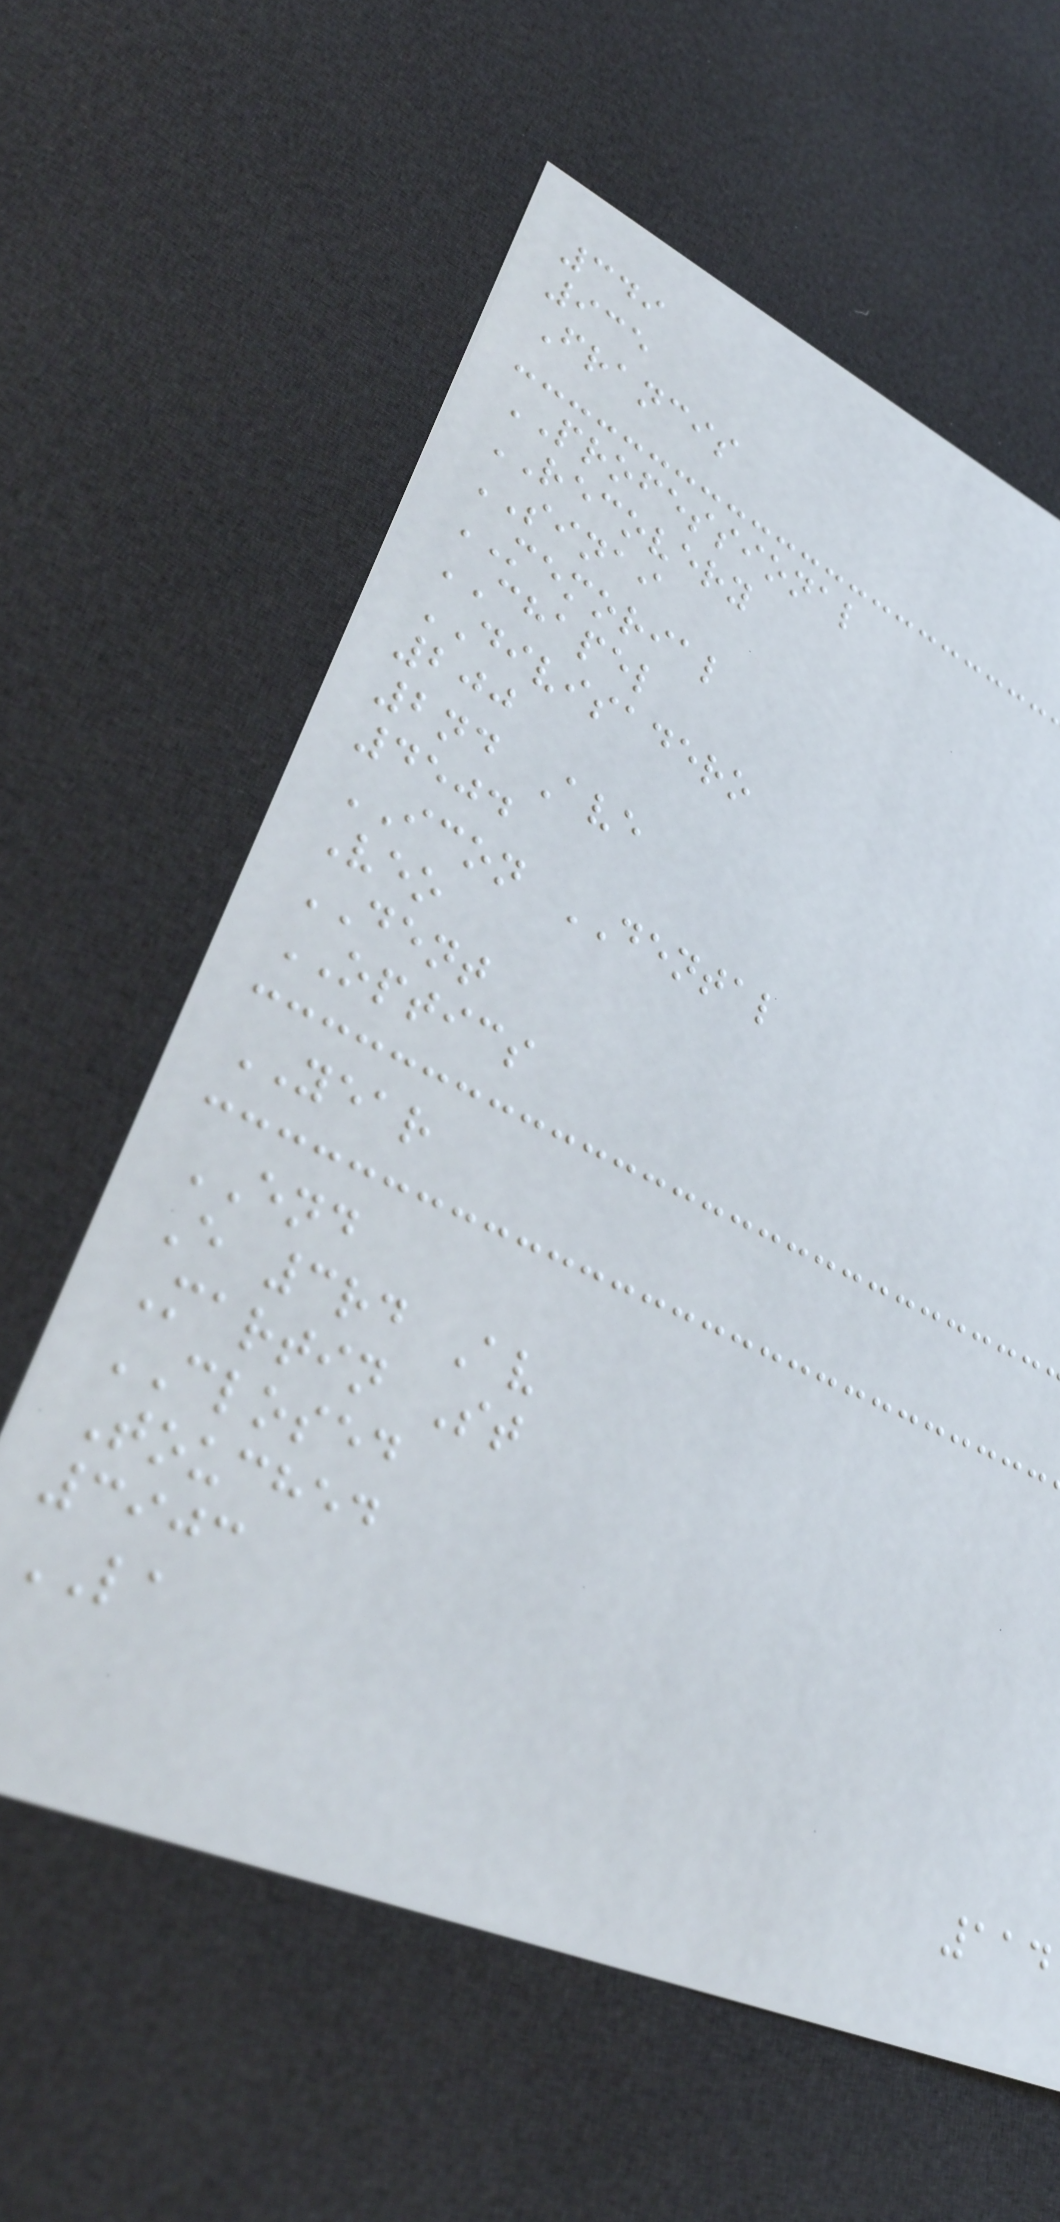349
935
Francis
PROFESSIONAL
RECOVERY
SINAI
MEMORIAL
CHAPEL
DIVISADERO
200
2nd Ave
4504
ICON DENTAL
Veo
DENT
OPTICS
YEAR
END
E 3rd Av
Martin St
CLOSED
Touched
3903
LA
114
